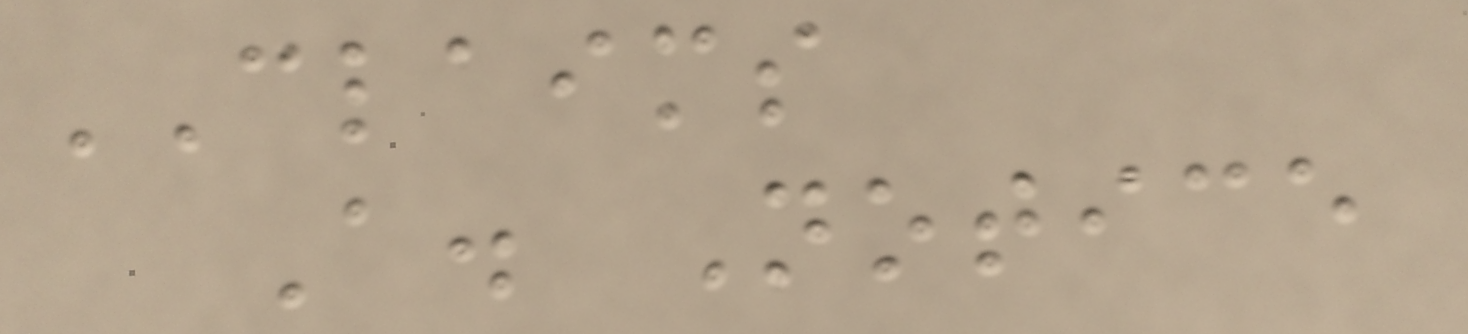CLAIMS
A. Notice
